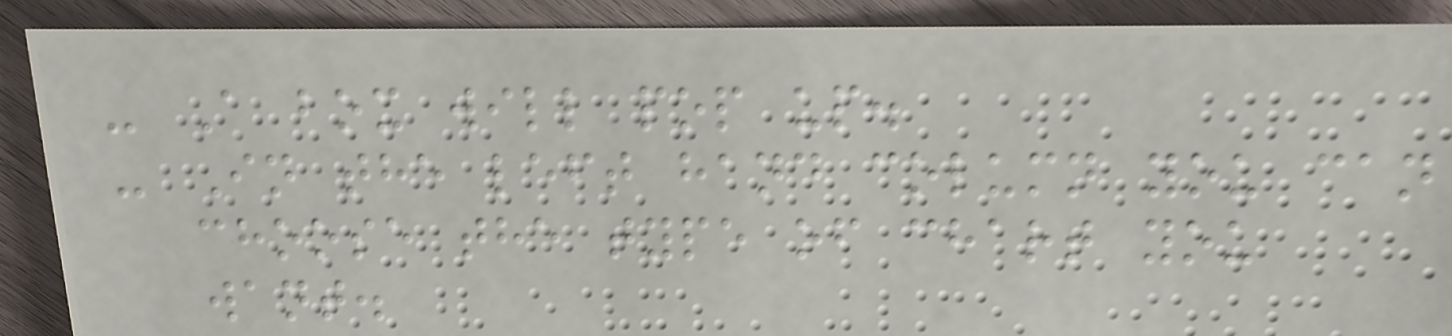- A box will pop up.
- In the left hand column you can
choose the type of chart you
want.
